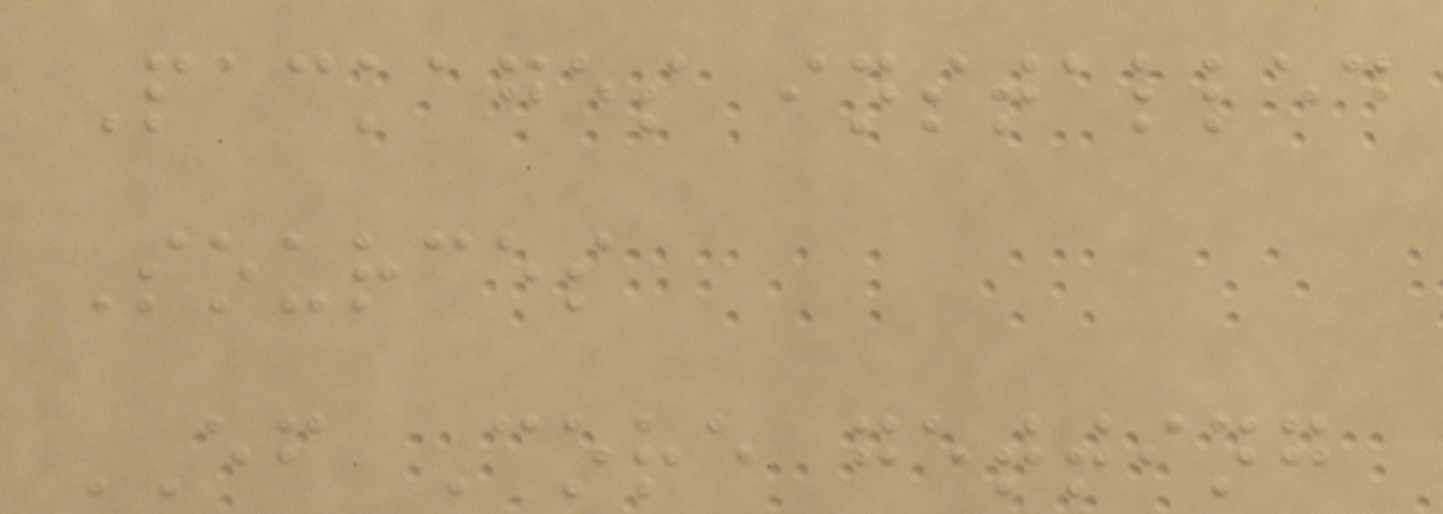Packages installed
Sources
EF Core getting
